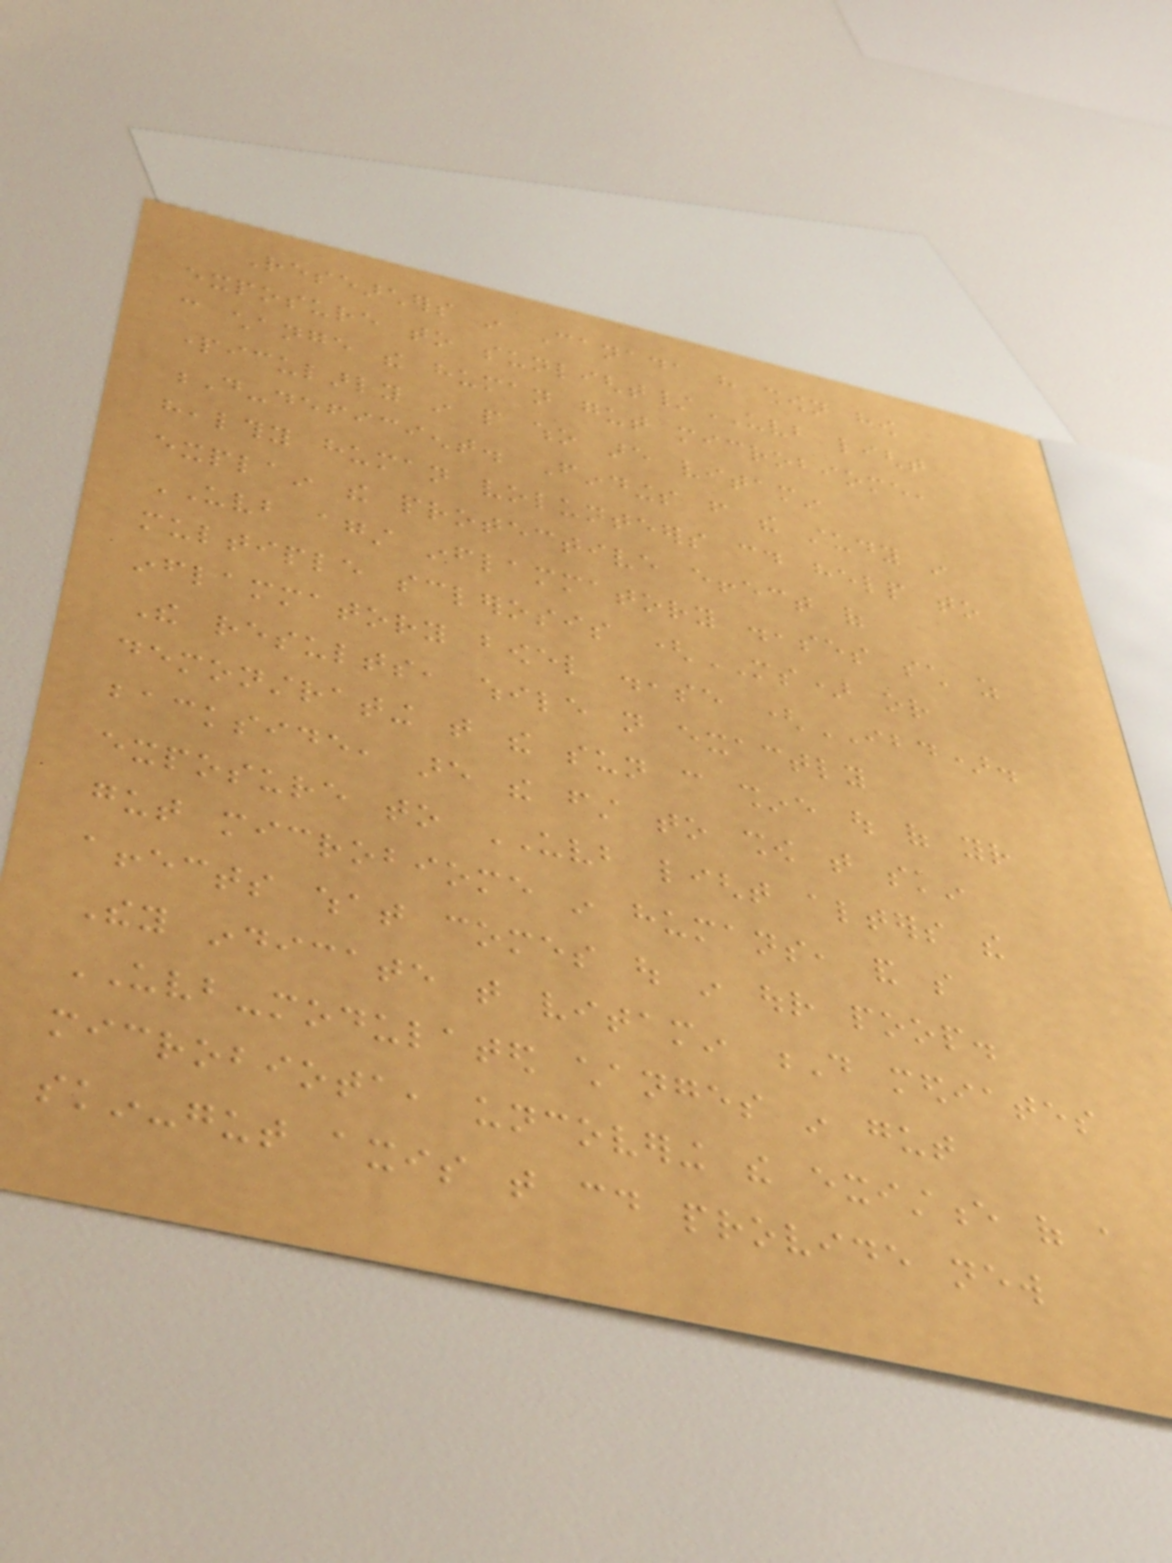Researchers in Canada have shown how
exposure to sunlight/UVB light
can change the human gut microbiome,
particularly in people who are vitamin
D-deficient. Findings from the study in
healthy human volunteers could help to
explain the protective effect of
UVB against inflammatory diseases such as
multiple sclerosis (MS) or
inflammatory bowel disease (IBD).
The results, while not exactly
demonstrating that the sun can shine out of your
backside, are the first to show that skin
exposure to UVB light alters the
gut microbiome in humans, and so
affects what comes out in our poop.
They indicate that vitamin D mediates
UVB-modulated changes in gut
microbiota, uncovering the existence of a
skin-gut axis that could provide new
